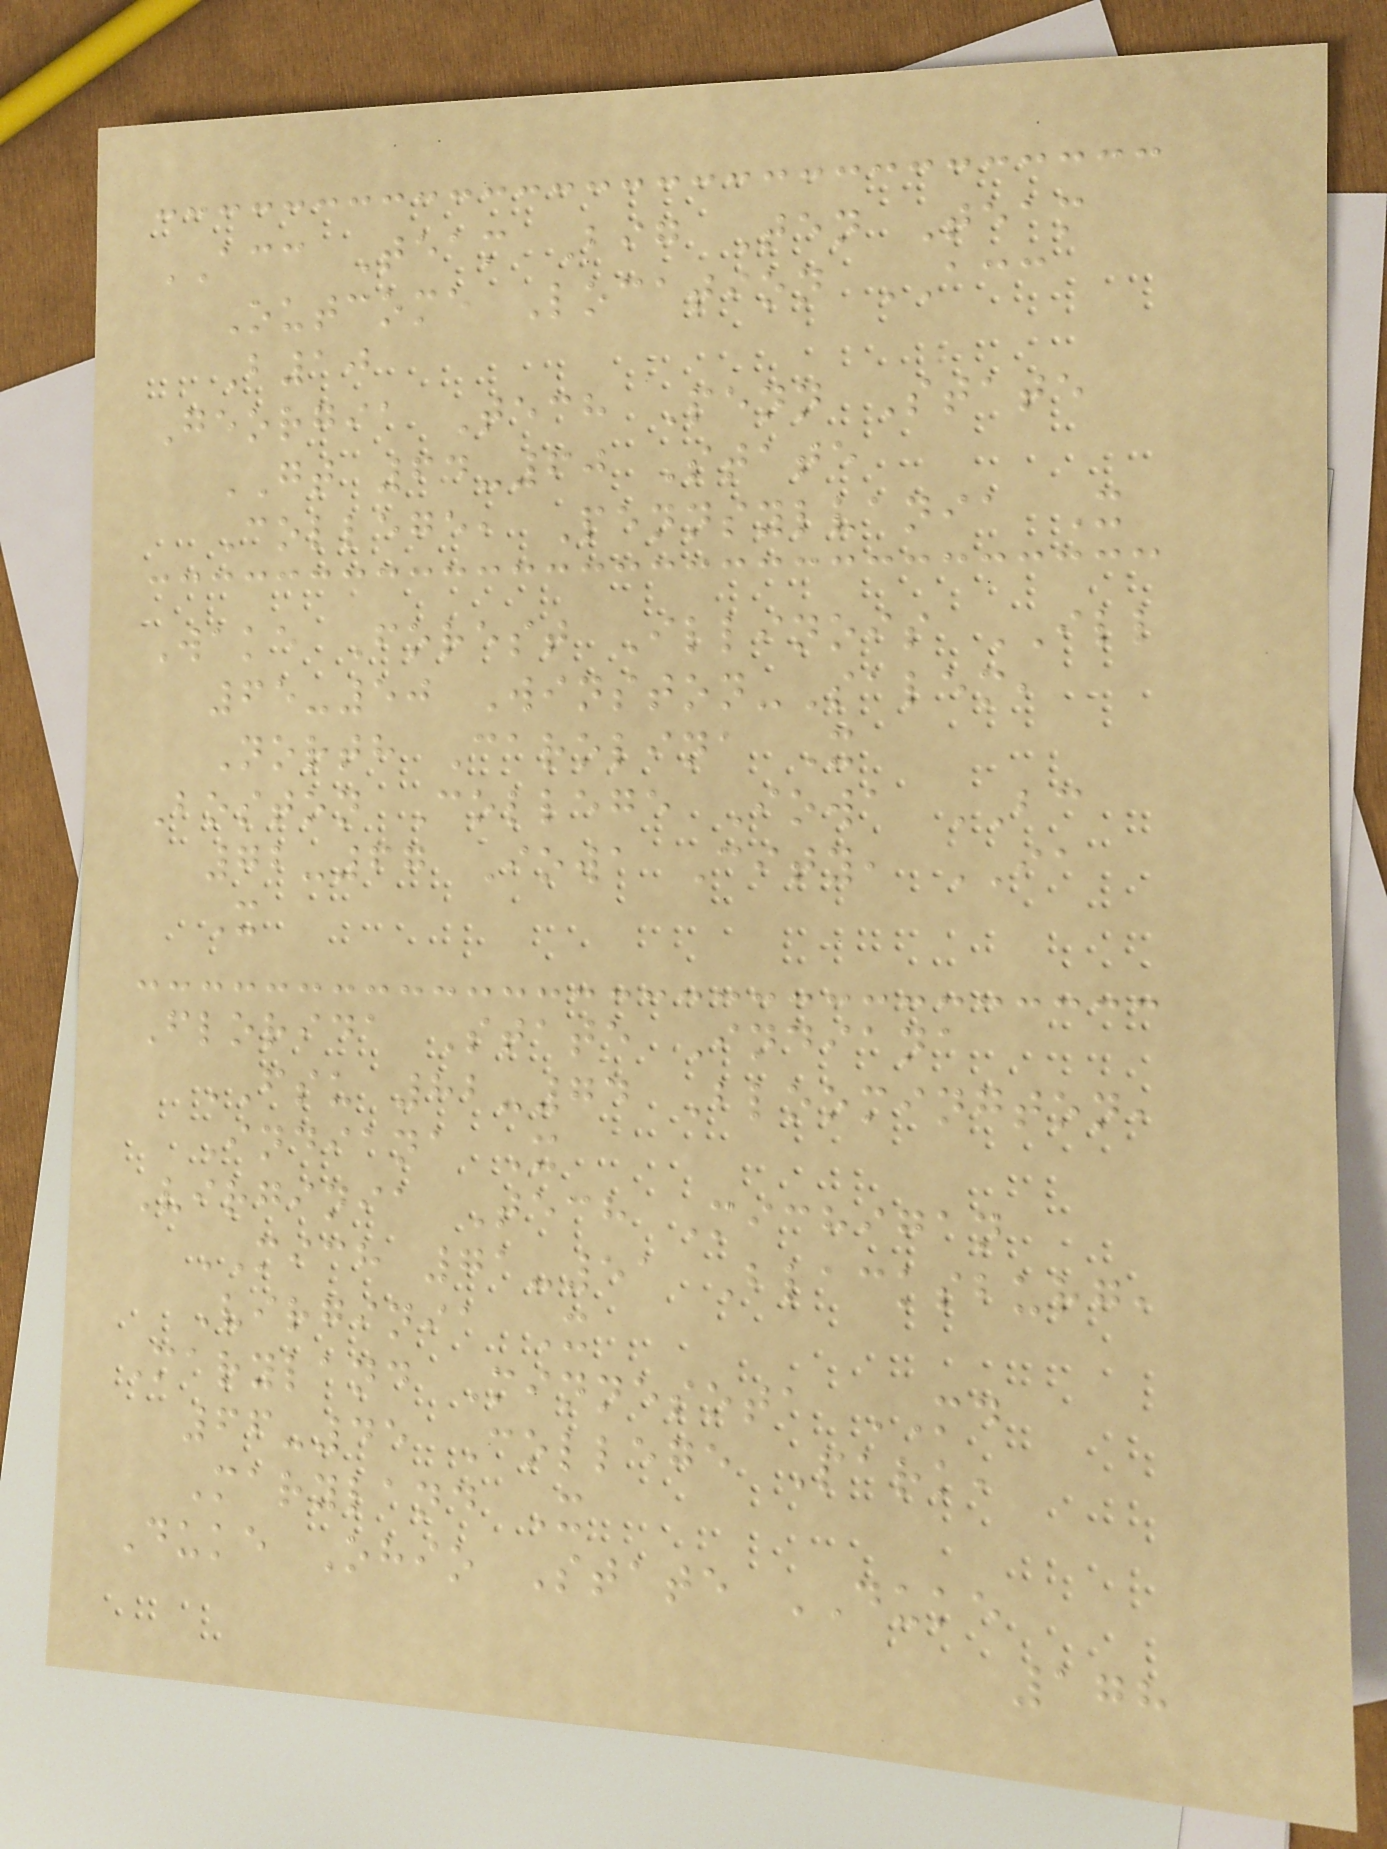ACC Team Big Ten Team
Outcome Location ACC
B10
Georgia Tech Penn State
GT 64-60 State
College, Pennsylvania X
Wake Forest Illinois ILL
65-50 Winston-Salem,
North Carolina X
Boston College Iowa BC
72-67 Iowa City, IA
X
Florida State Indiana
FSU 82-74 Bloomington,
Indiana X
Virginia Tech Michigan
MICH 71-51 Blacksburg,
Virginia X
Maryland Minnesota MD
66-45 College Park,
Maryland X
Duke Ohio State DUKE
178
